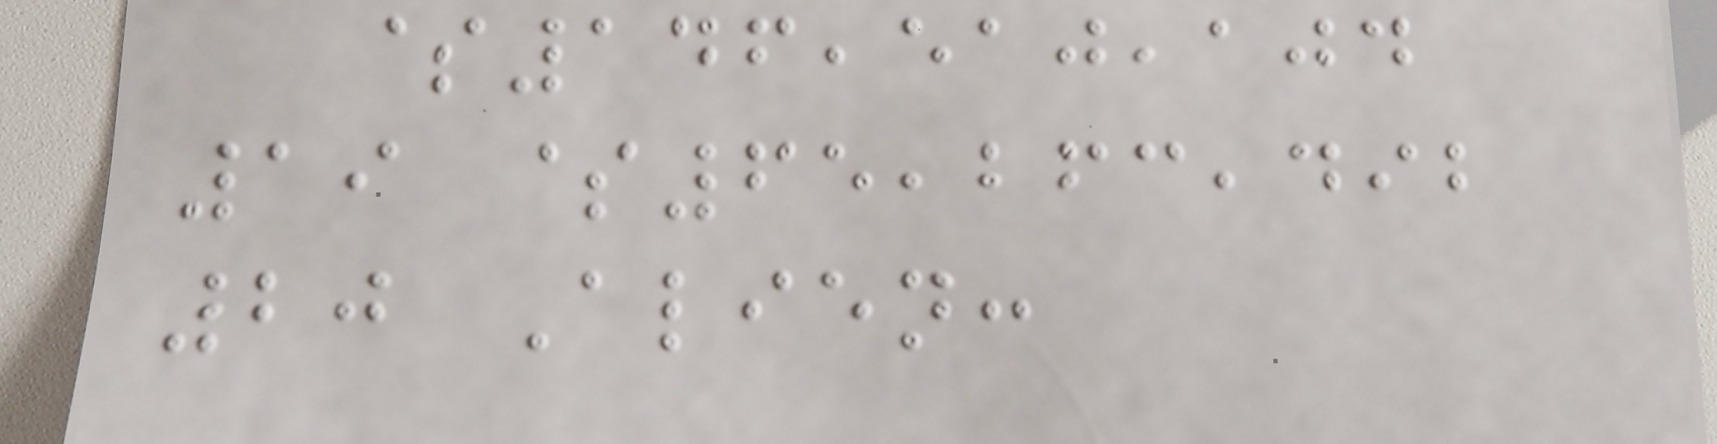$146,510,104
19 $65,263,492
20 Alien:
